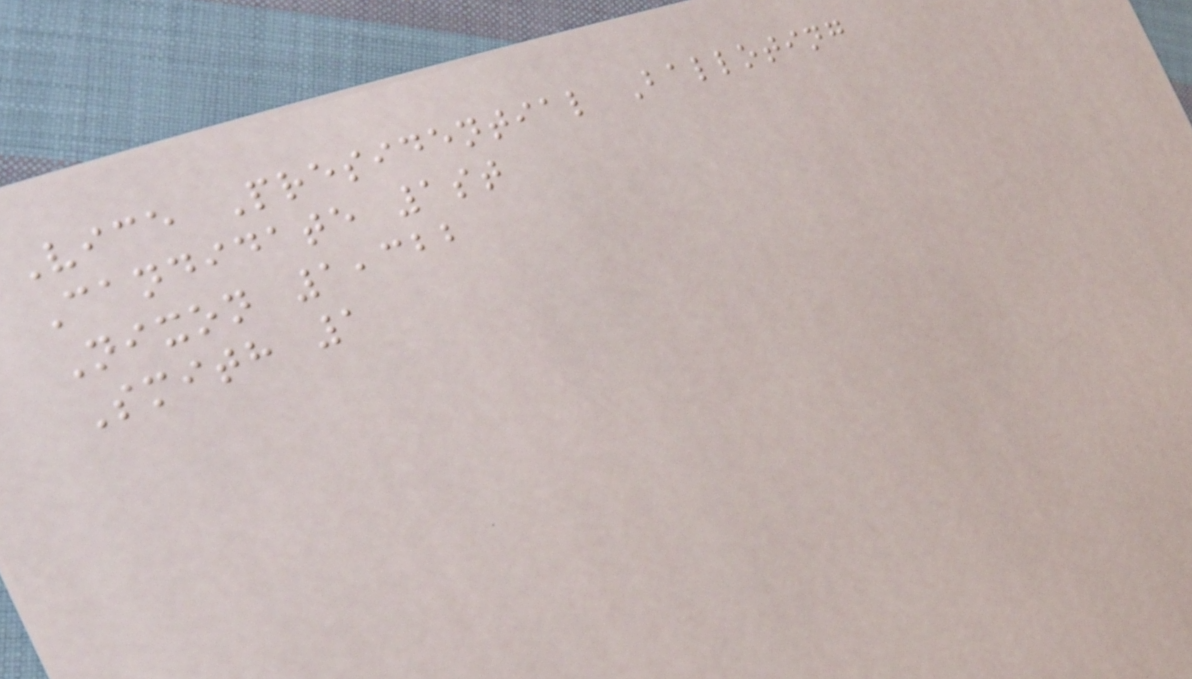Vice Presidential Balloting
Candidate 1st
Nixon 1,322
Smith 1
